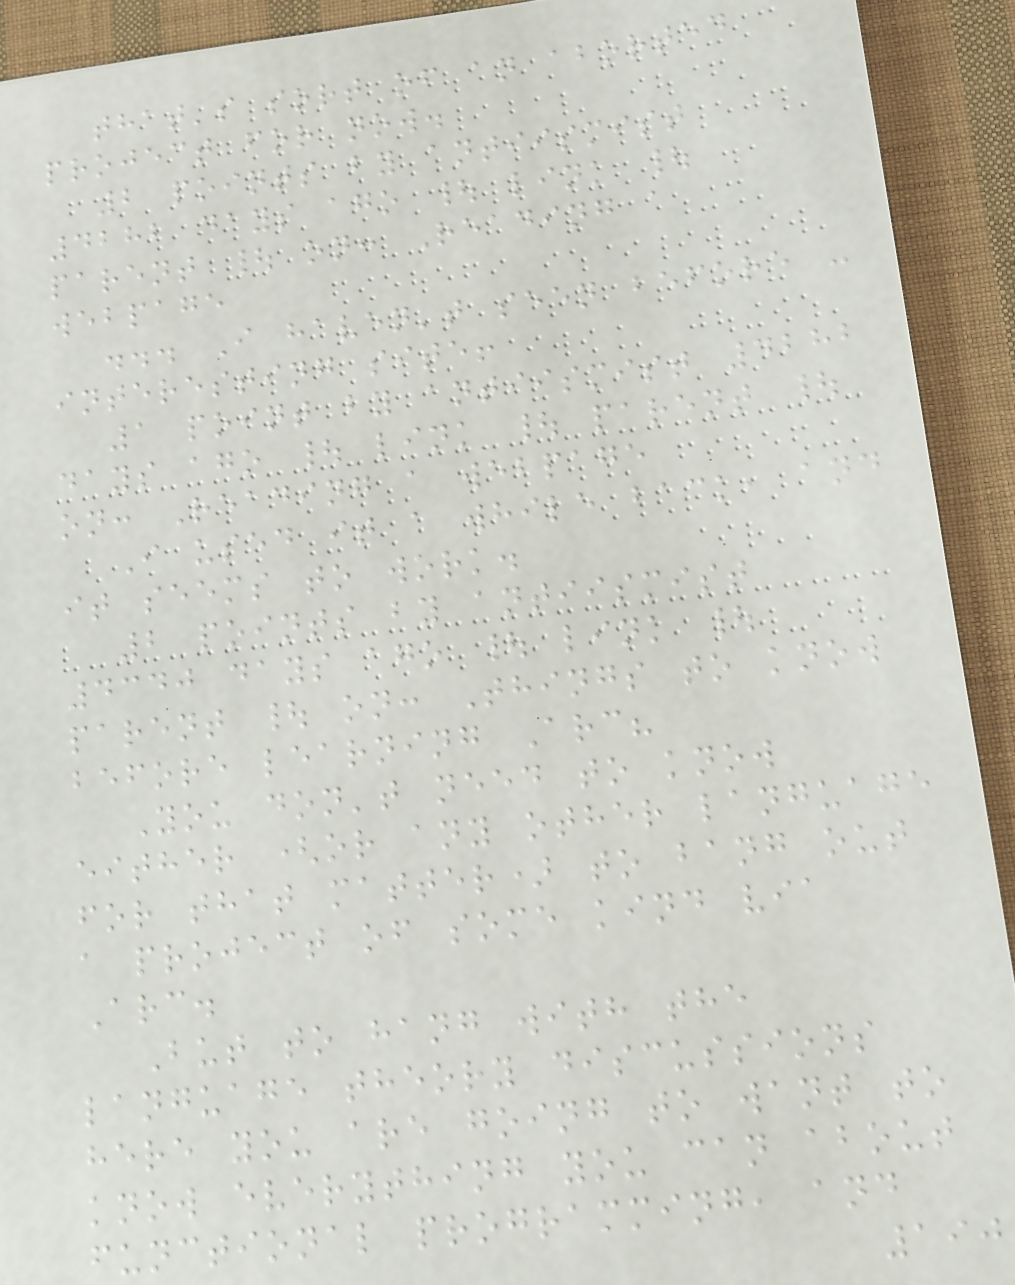that's sort of an aborted
project for now.
2 points by antiismist
4282 days ago | link |
parent | on: Reading a
webpage
... I haven't seen before -
interesting site!
1 point by antiismist 4282
days ago | link | parent |
on: Reading a webpage
I used it a while back, and
it seems to work.
2 points by antiismist
4340 days ago | link |
parent | on: Things to know
before learning Arc?
You don't need to know
either (or any other language
for that matter) to bang out
a project of some kind via
Arc.
But to hang with the
language theory discussions
here you are going to want to
know everything you can about
functional programming, and
190
